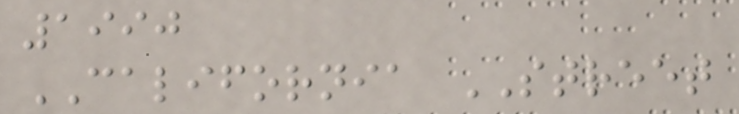1990
CALIFORNIA STREET
